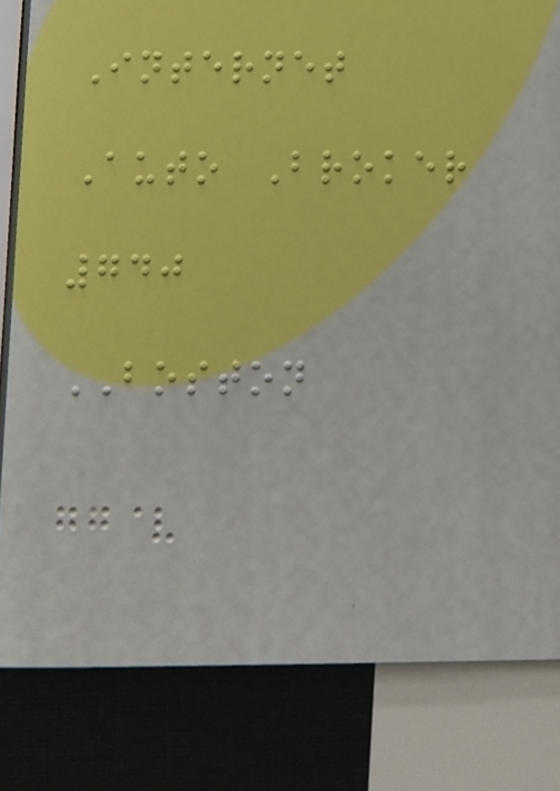Internet
Auto Broker
740
BOSTON
